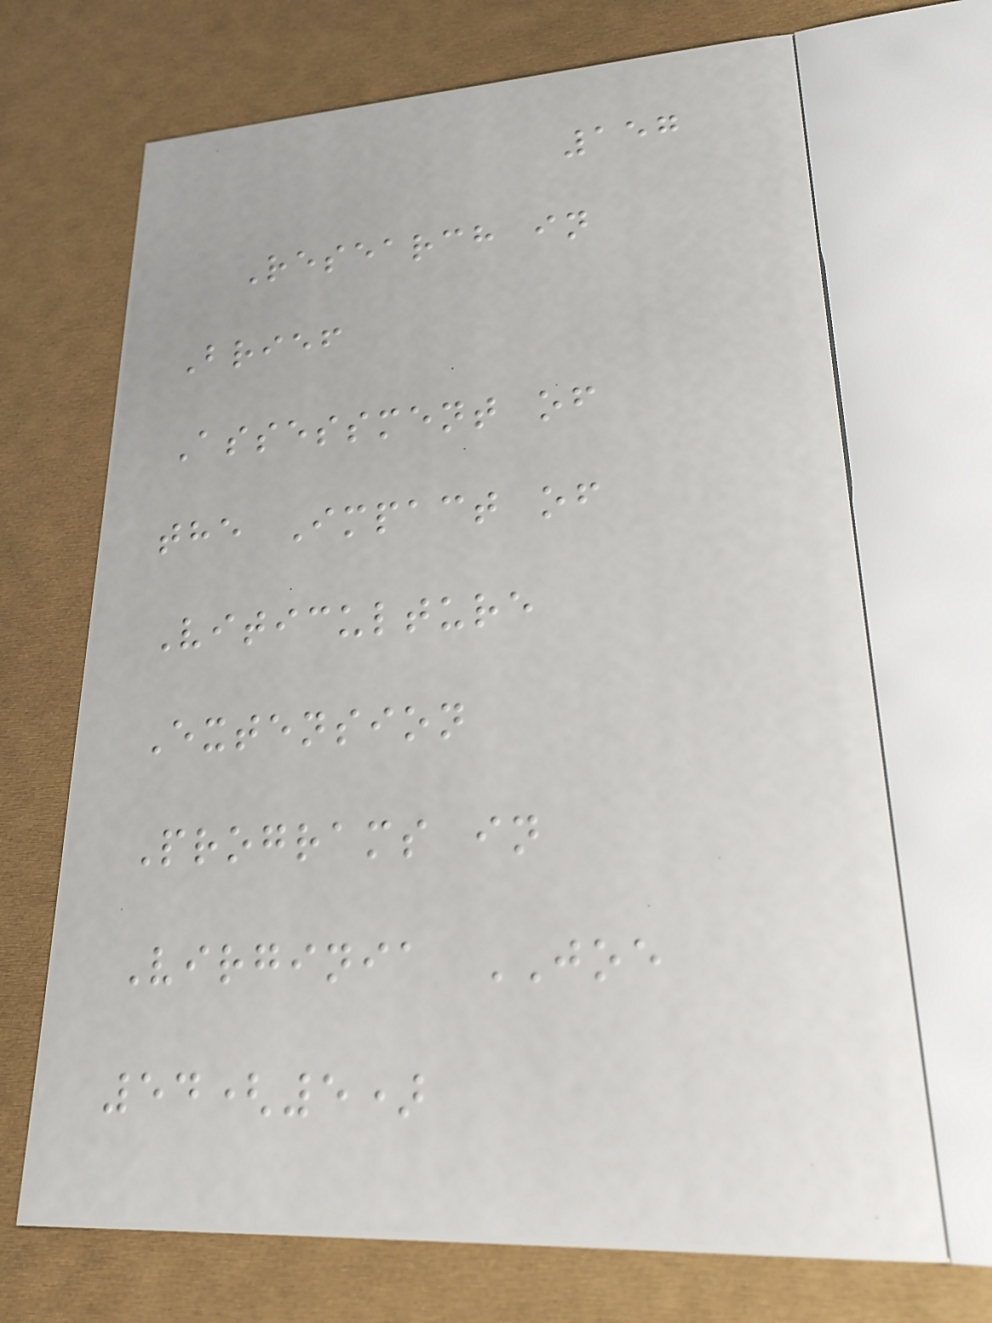157
Research in
Brief
Assessment of
the Impact of
Viticulture
Extension
Programs in
Virginia JOE
54(5)
